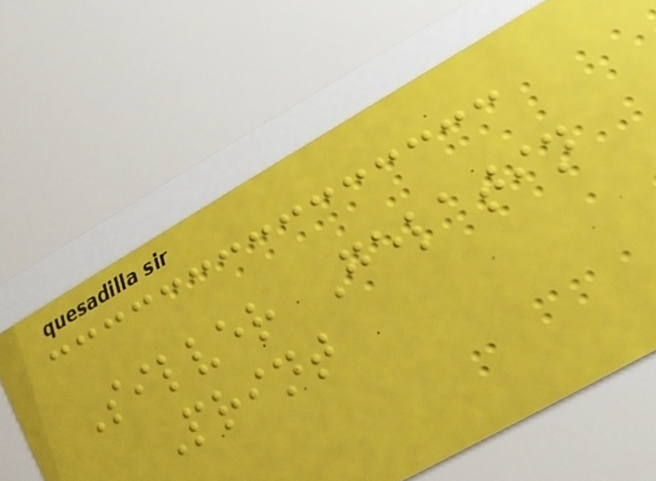Silver Gelatin
Print
